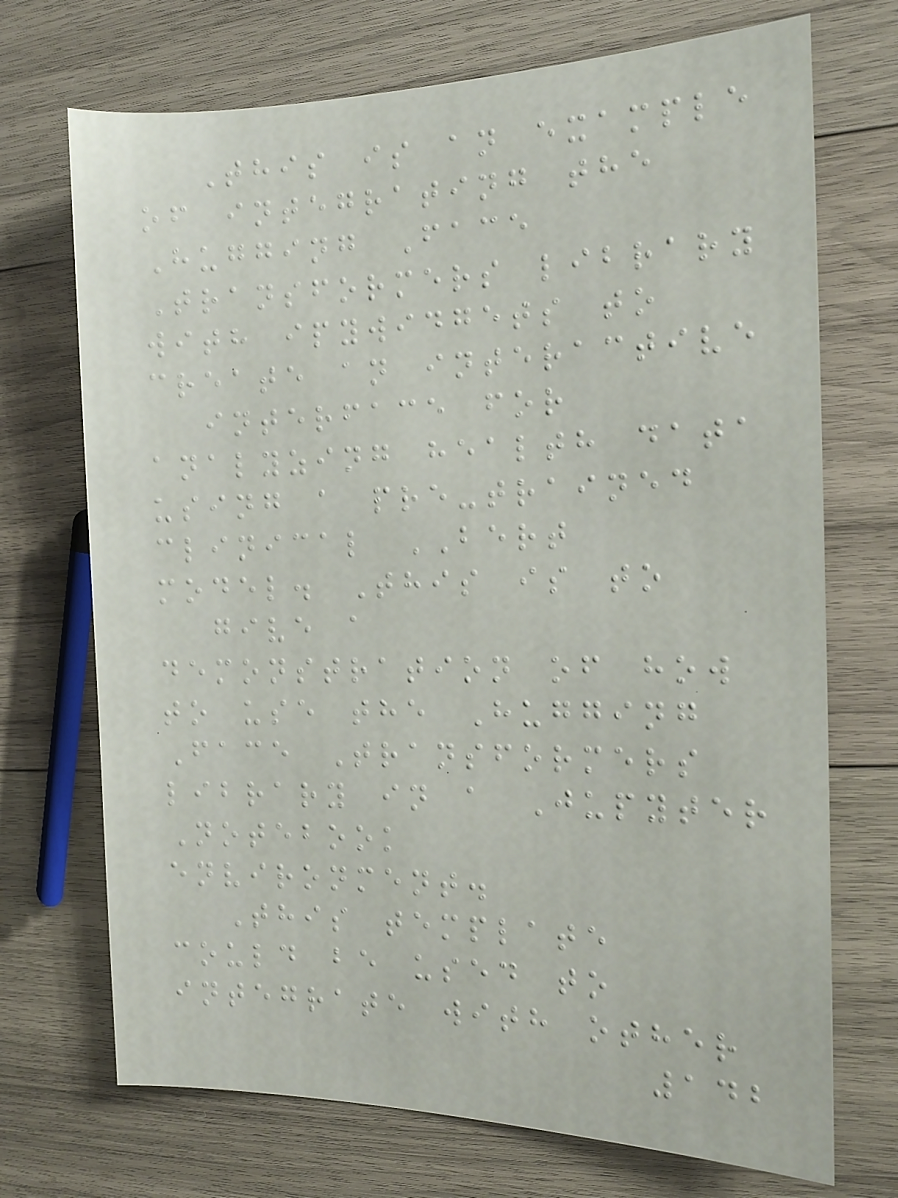This is an example
of integrating the
Hugging Face
Transformers library
with ipywidgets to
create an interactive
interface for
analyzing health data
using a pre-trained
clinical BERT
model. This is to
give a
demonstration of how
to use the Hugging
Face Transformers
library in a Jupyter
Notebook
environment.
This template
could be used to
integrate with other
142
